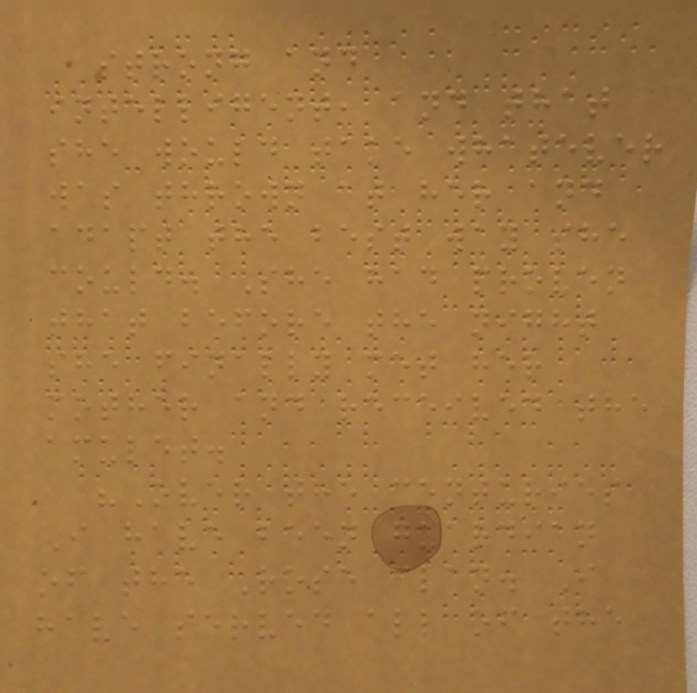strong and
intelligent, and that
she would take whatever
was thrown at her and
adapt the best way she
could. She had proven
that before the night
she finally met her
mother and received the
amulet.
"Over the centuries
I have been guardian
of the Rose clan. I
have served all of the
